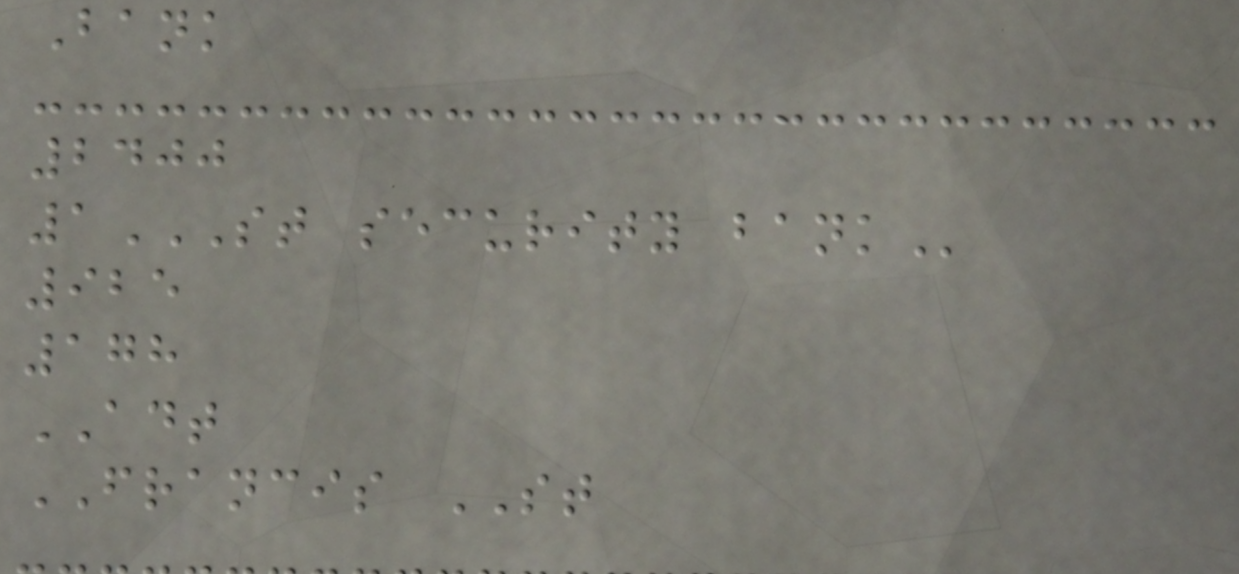Bank
2400
1ST SECURITY BANK
925
178
ADT
FRANCIS ST
